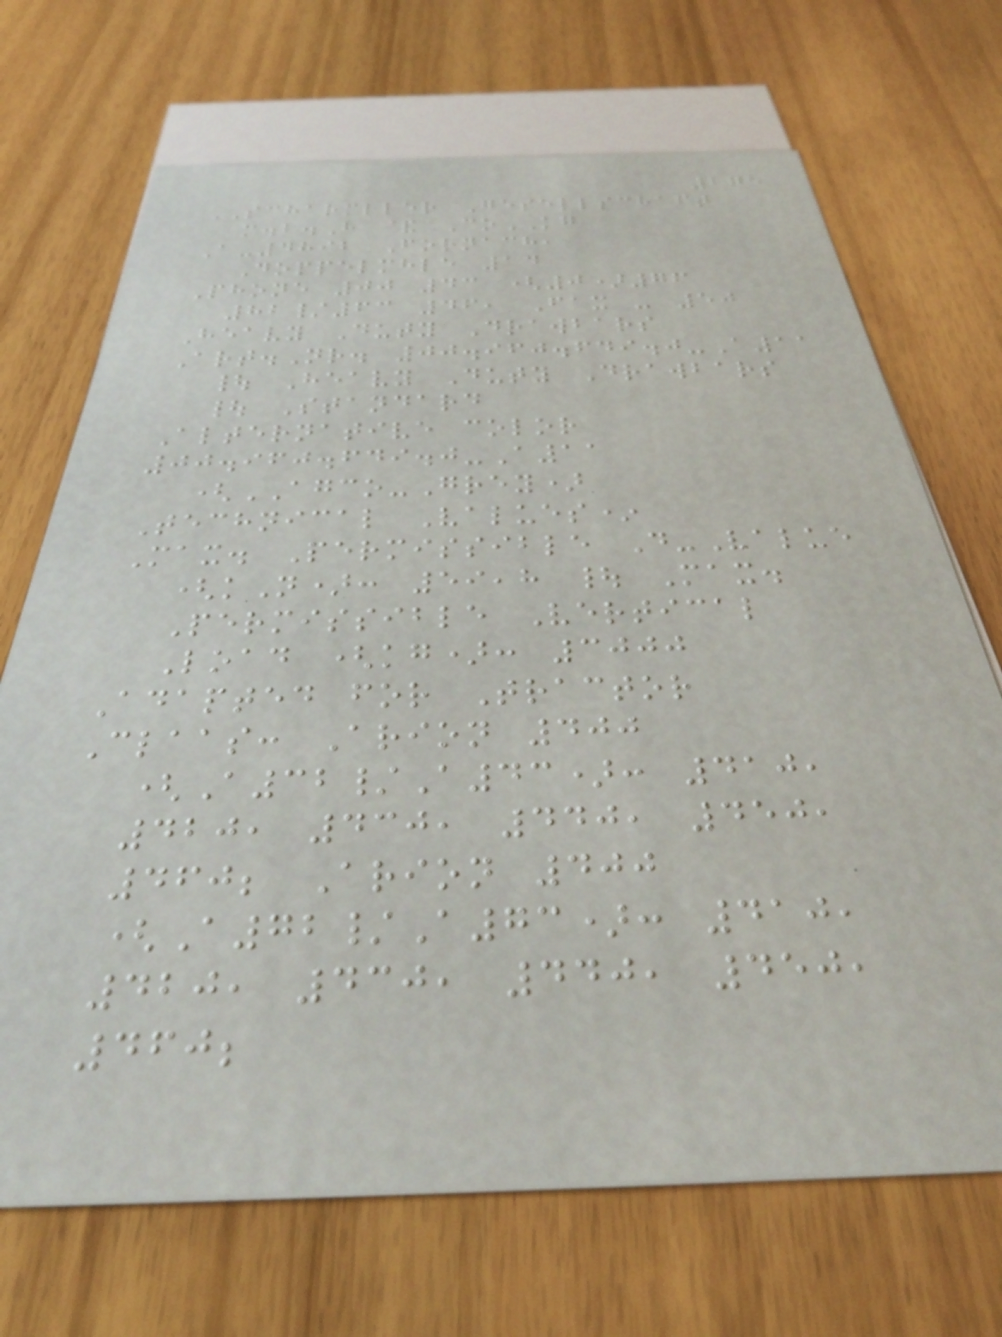275
SCHARMLLER Gesellschaft
m.b.H & CoKG
A-4892 Fornach,
Doppelmhle 14
Phone 00 43 (0)76
82/63 46, Fax - 50
Heavy Duty Drawbars
Art.Nr. 00.960.649.0-A11
| Heavy Duty Drawbars
| Standard
Alternative color
00.960.649.0-A11
(AGCO-Grey)
Technical Values*
Max. Permissible D-Value
(kN): 59,8 | Max.
Permissible Vertical
Load (kg): 3000
Adapted for Tractor
Claas: Arion 400
(A32/A43): 410,
420, 430, 440, 450,
460; Arion 400
(A72/A73): 410,
420, 430, 440, 450,
460;
